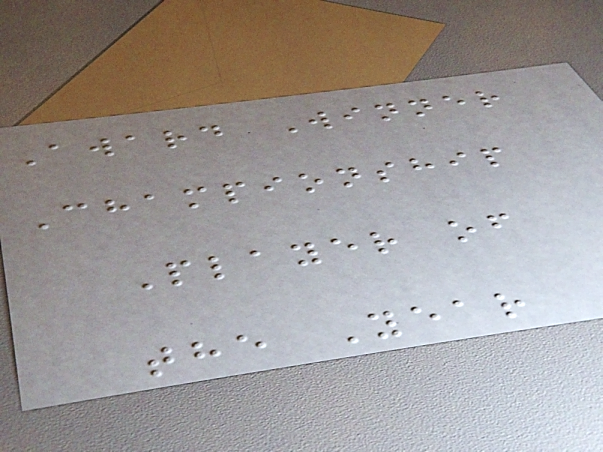Award Winner
Championship
Player of
the Year
